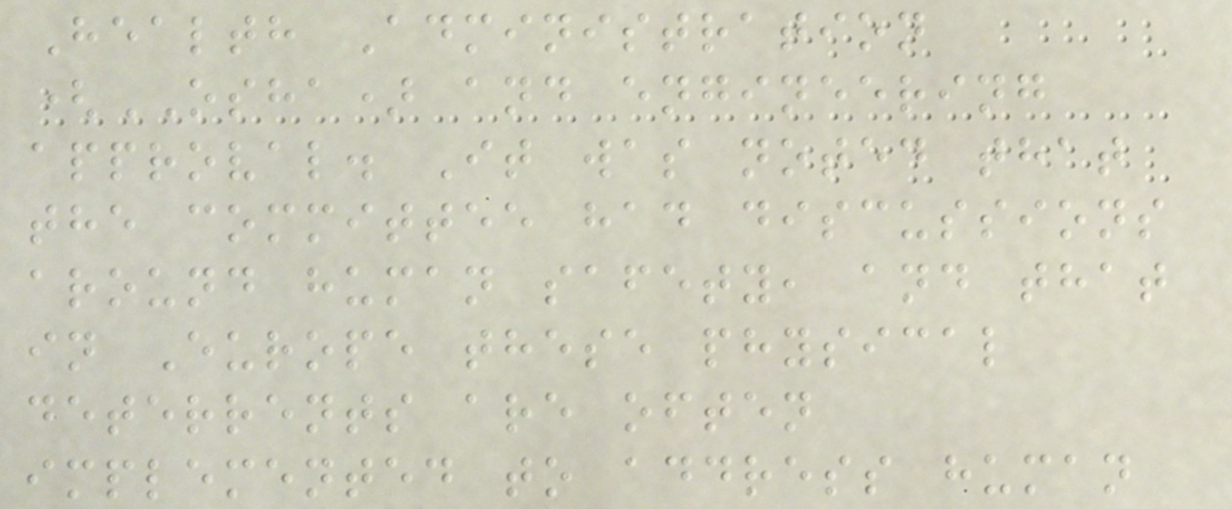Health Administration
(OSHA) and engineering
approval. It was noted that
the committee had discussions
around human safety, and that
in Europe these physical
deterrents are often
implemented to address human
